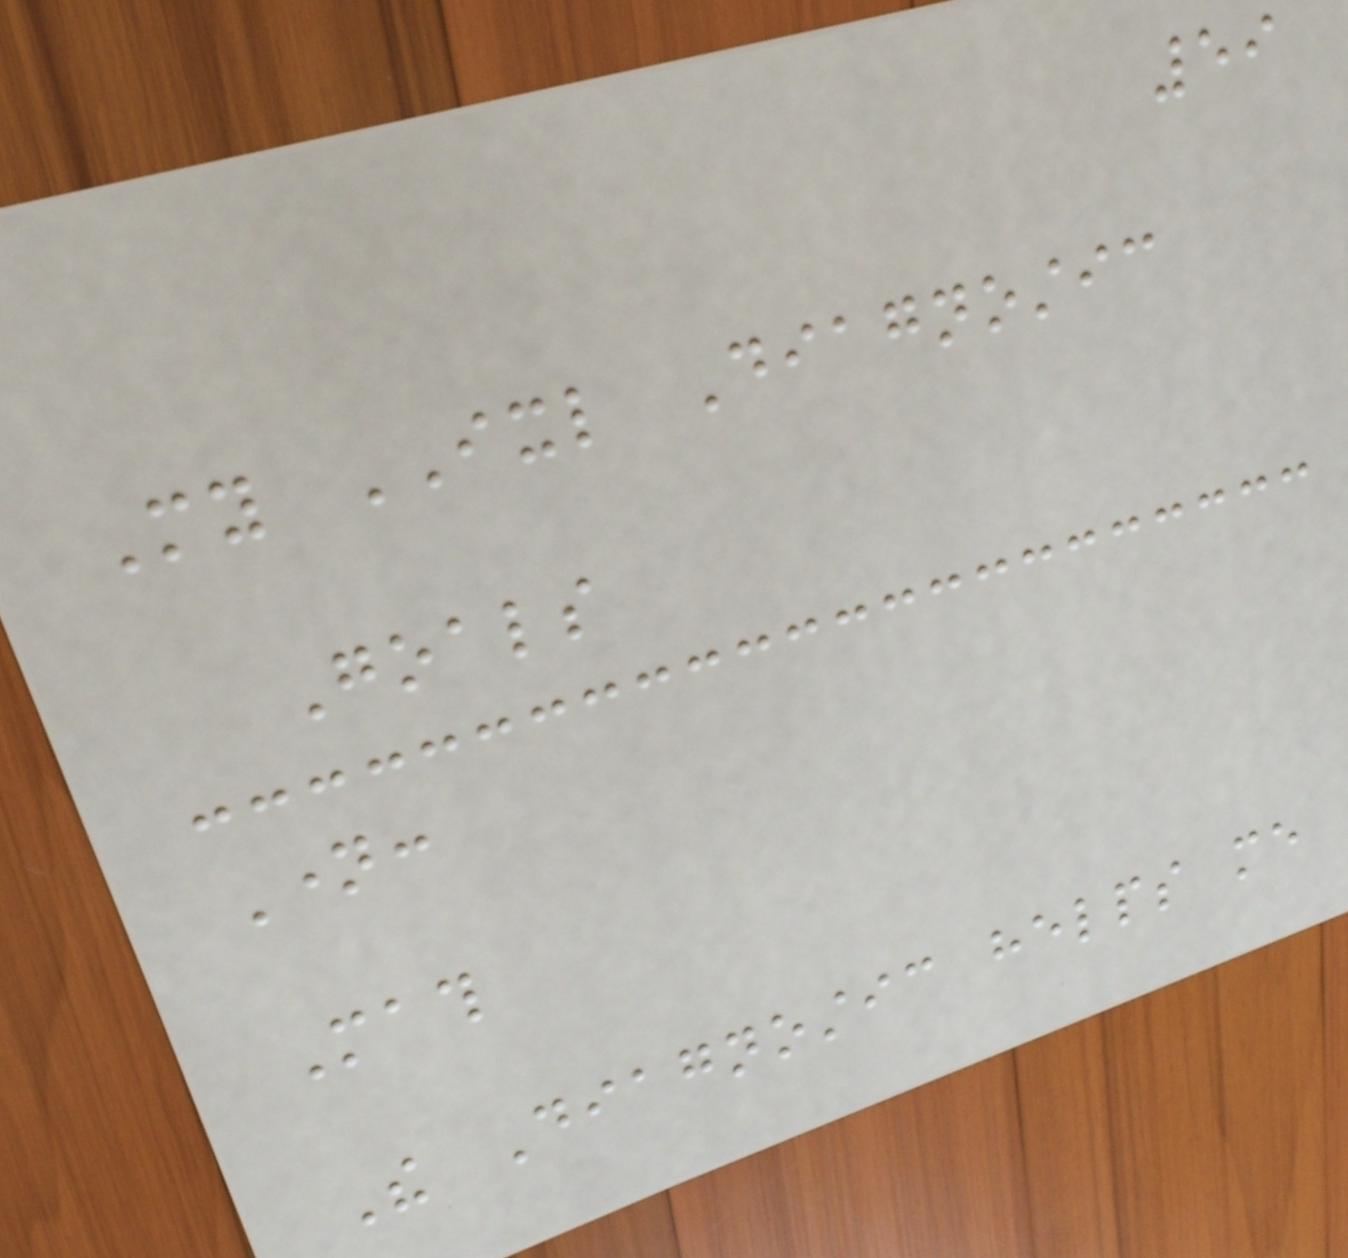59
My IXL Diagnostic
Goals
Name:
Math
The Diagnostic helps me
